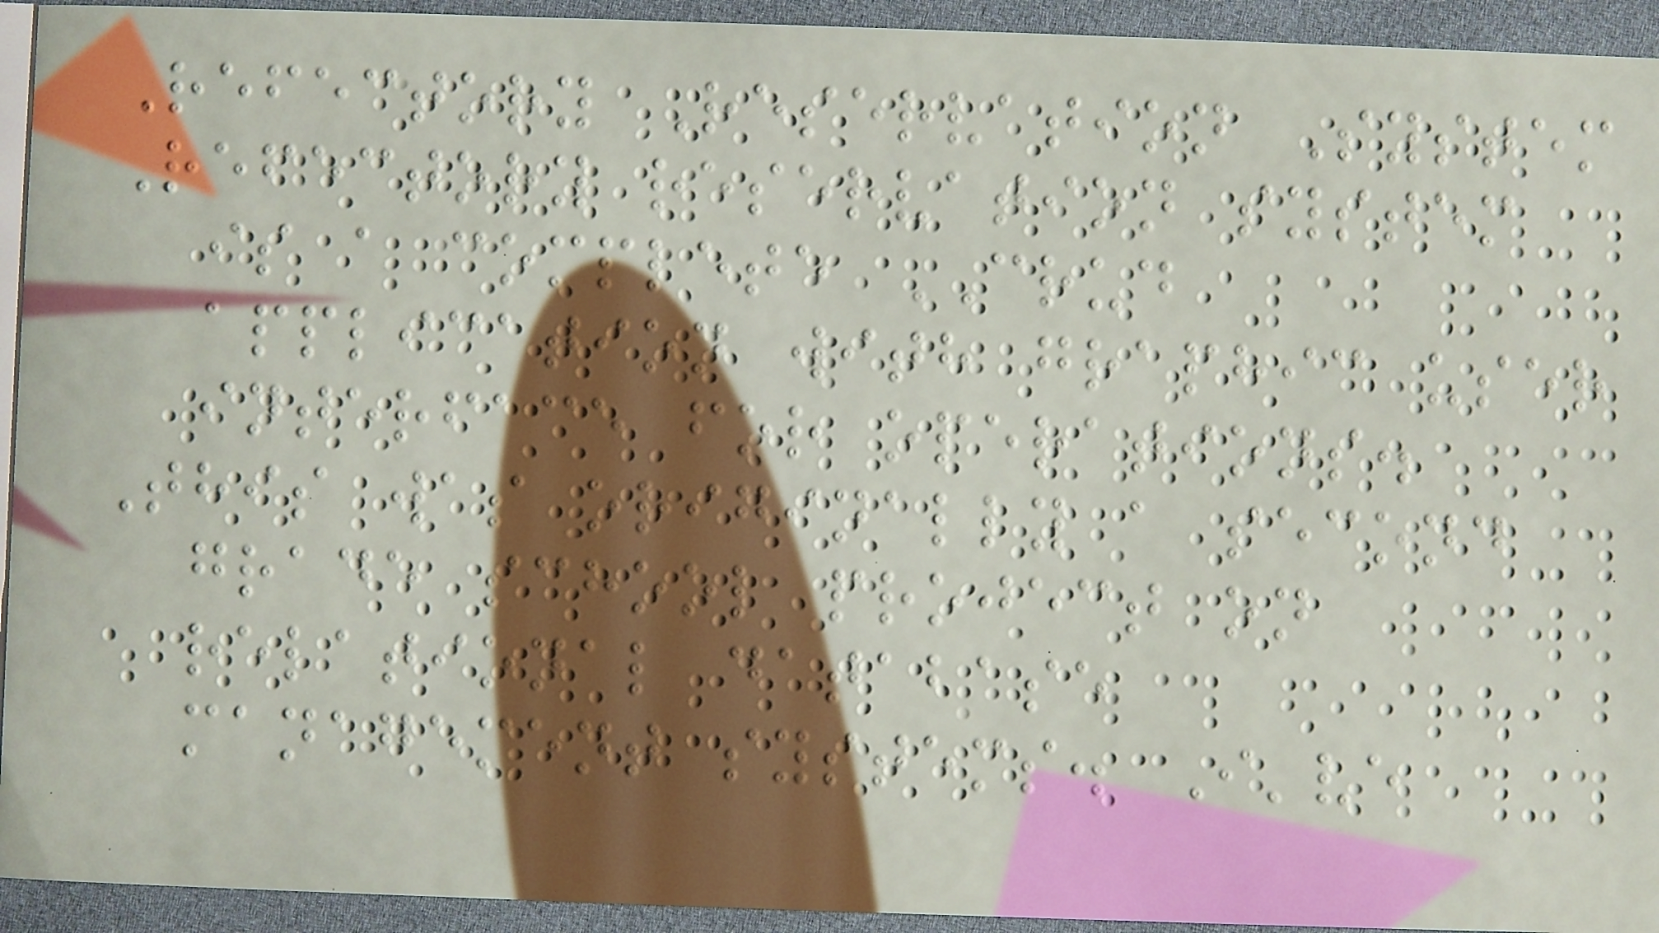Refectory Reservation System
Refectory reservation system
is a complete CRUD
application with graphic user
interface for operations.
This was originally a second
grade school project on
relational database
management systems. I've
